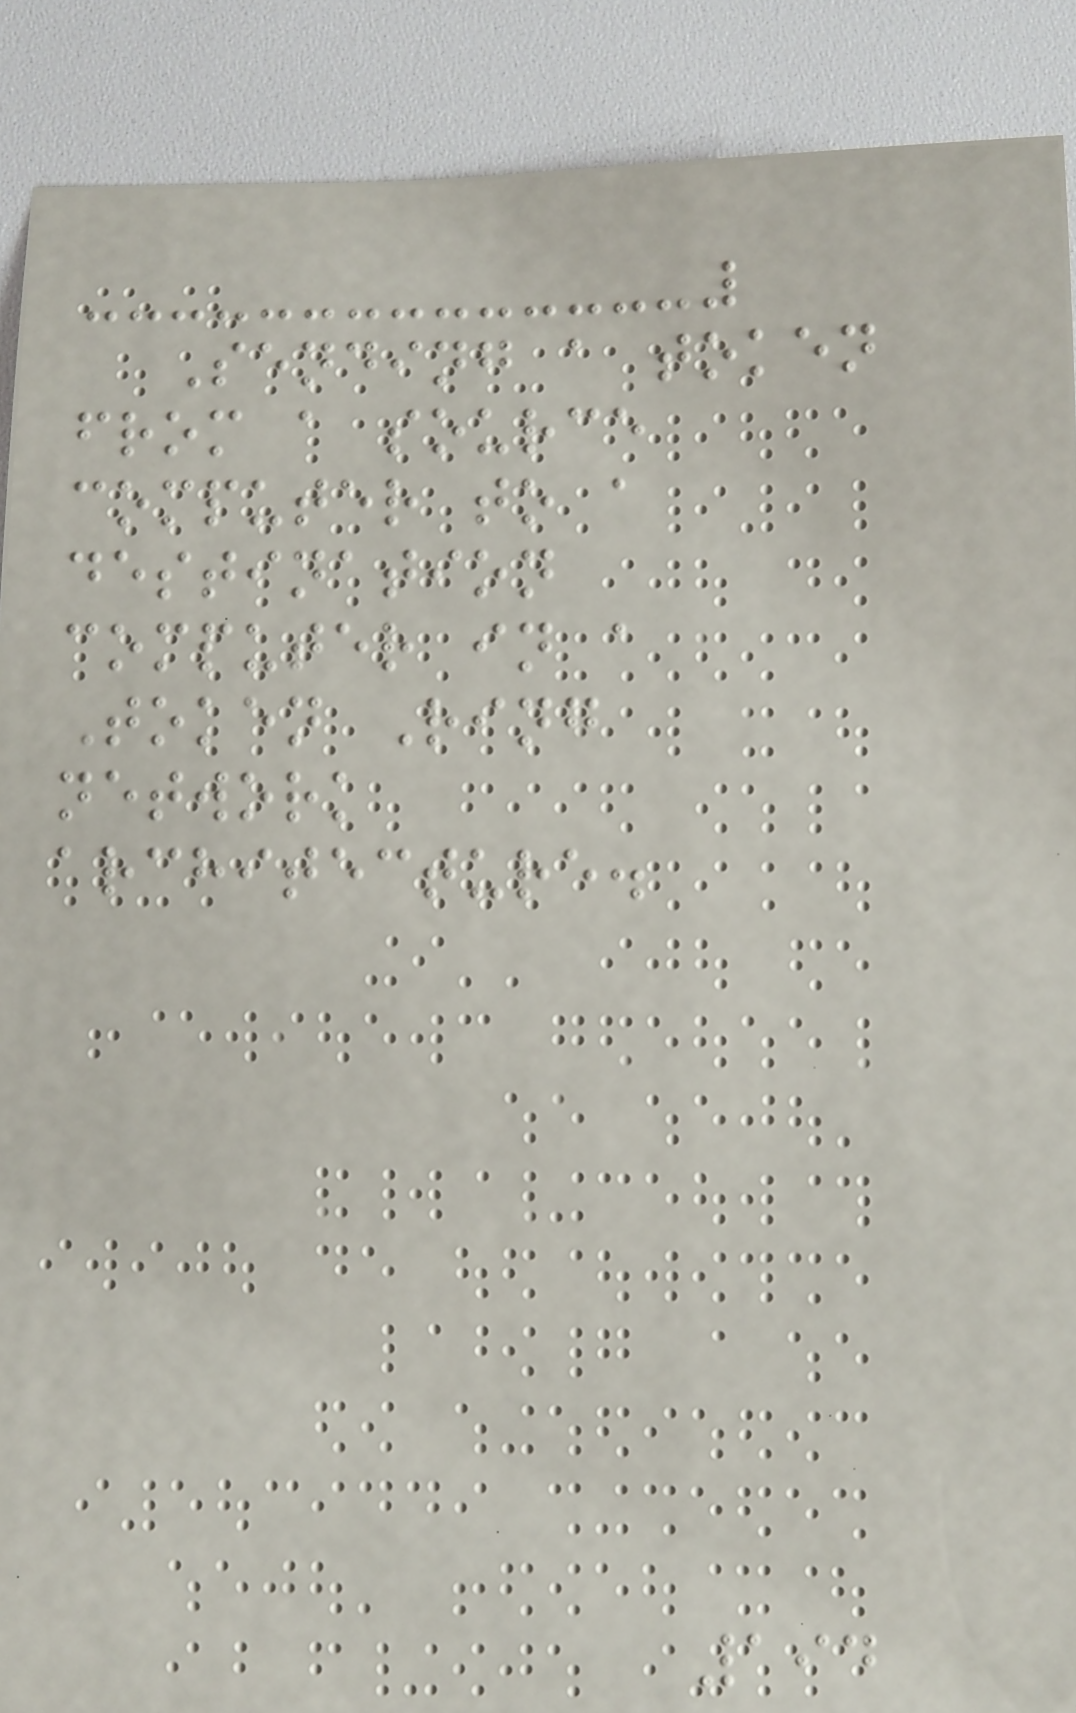Sending a token
from a source
computer to a
destination
computer in a
Token Ring
network
architecture.
194
